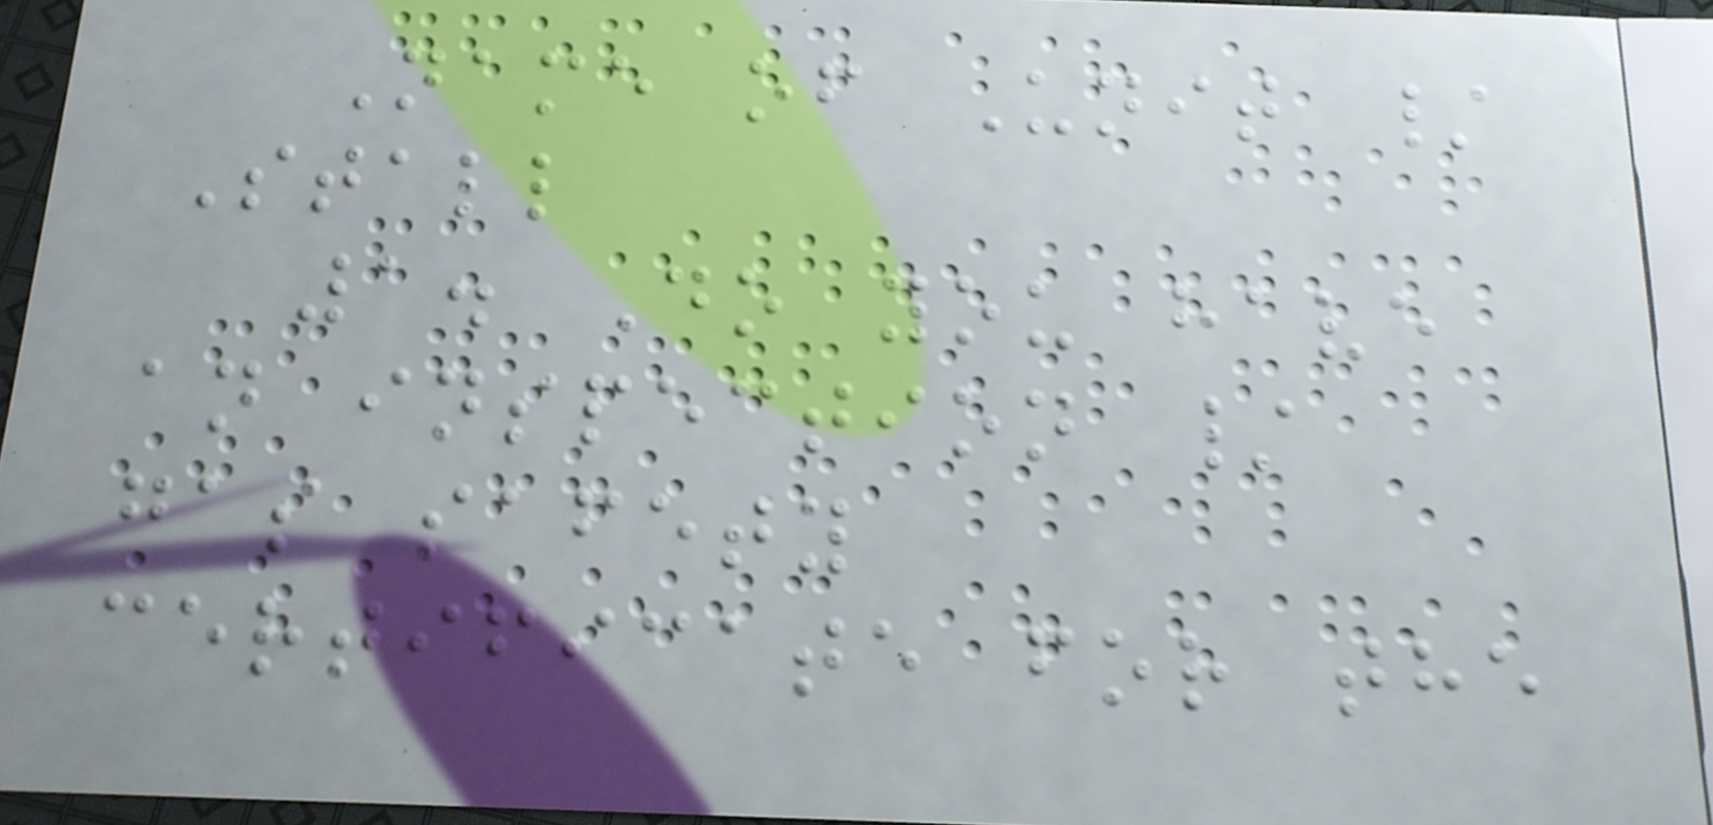Name of Unit /
Stall
1. Do you have
an inspection /
gas safety
certificate for the
